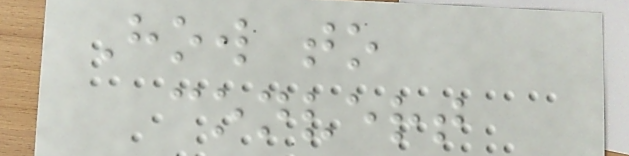How to
convert
